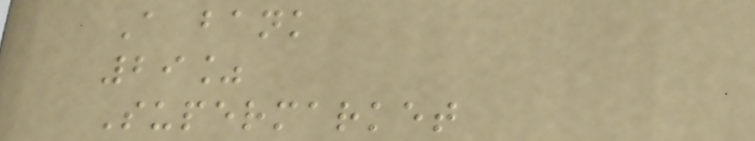A bank
29%
Supermarket
